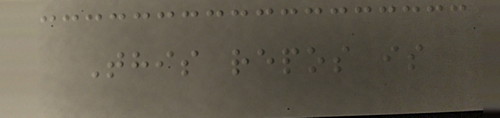This repos is
